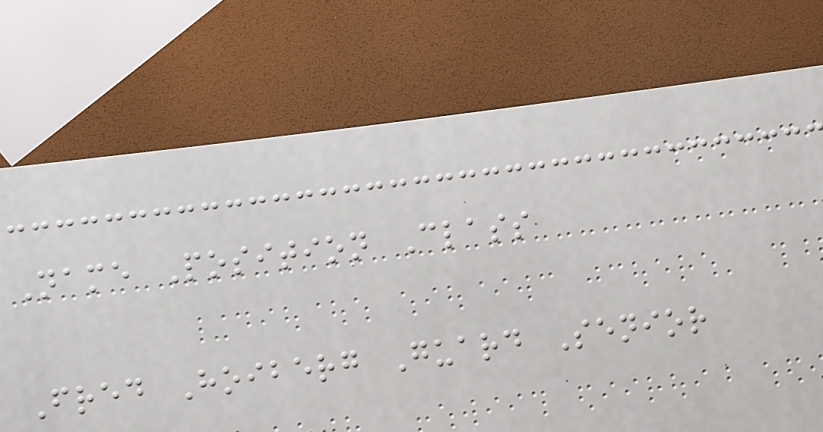Name Position Class
Fred Hoiberg Guard Senior
